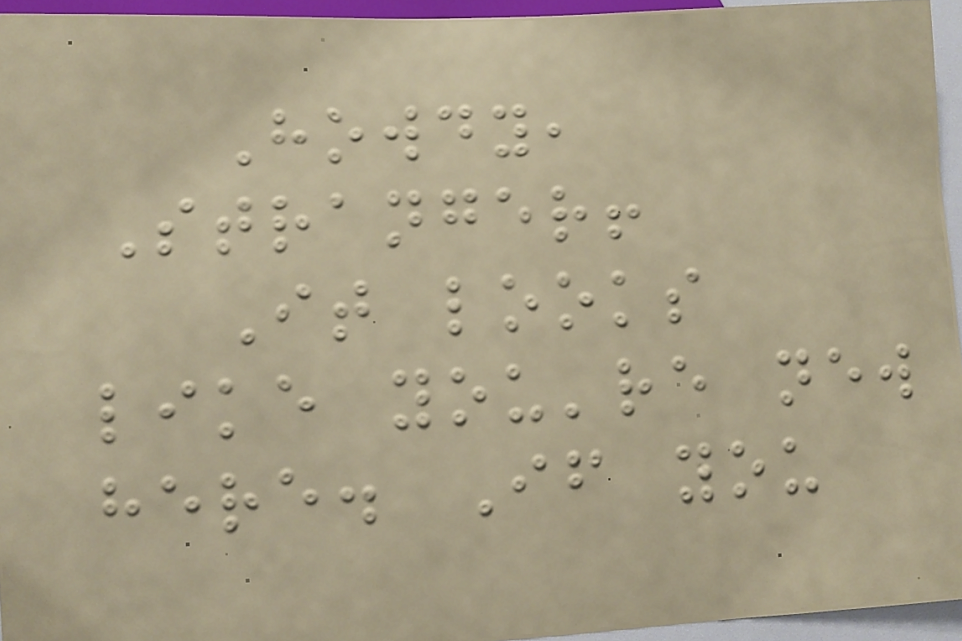Howdy,
Stranger!
It looks
like you're new
here. If you
